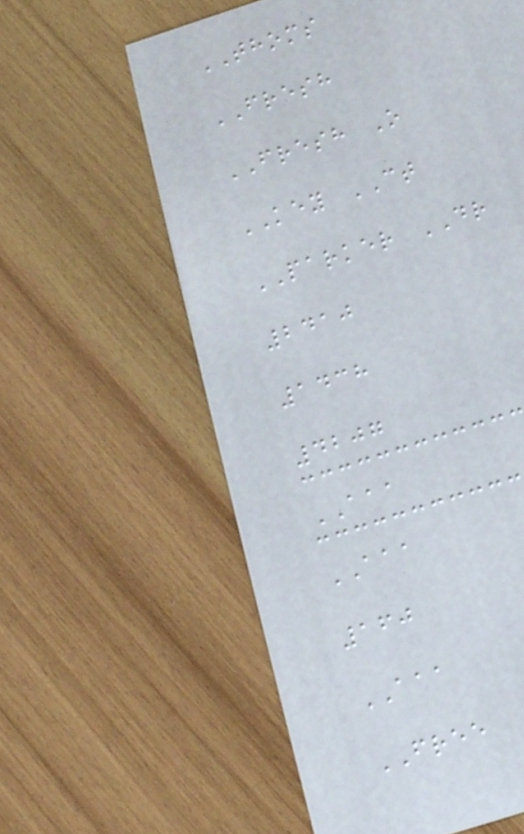THOMS
FRESH
FRESH O
KEY CT
PARKER DR
2410
1438
4207
AAA
AAA
160
AAA
FREE
